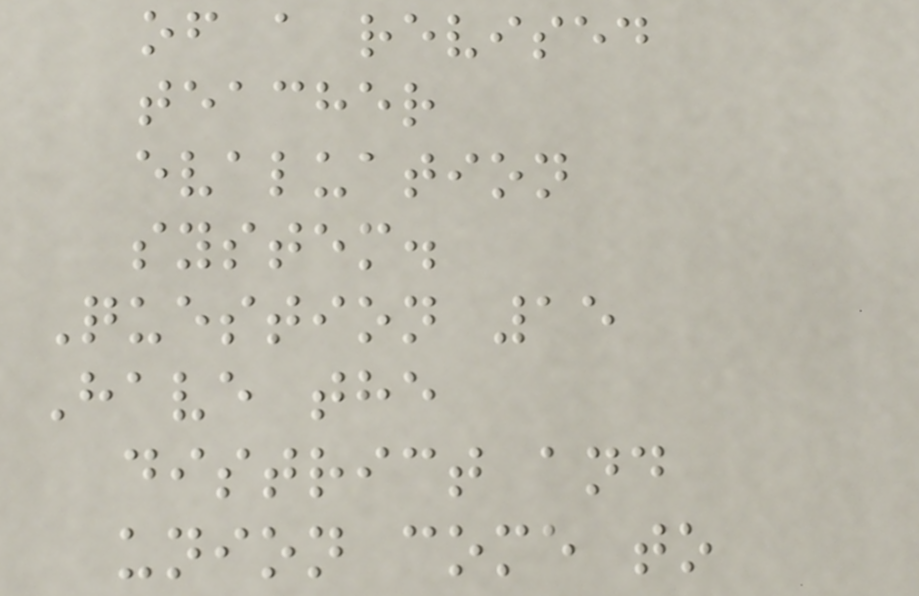of a revised
teacher
evaluation
system.
Question 15
Have the
district and
union come to
